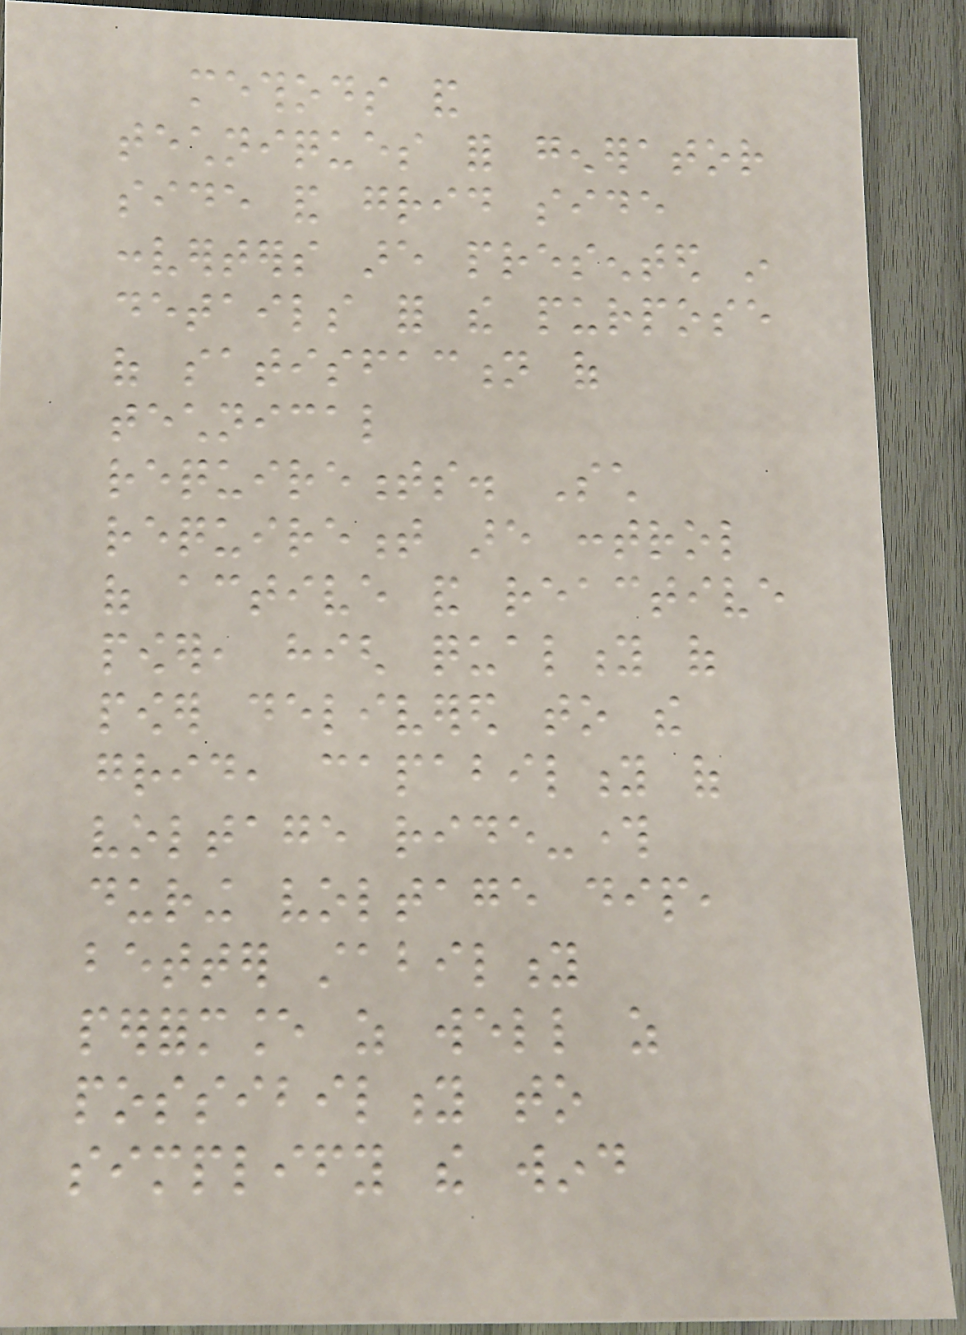methods and
techniques for generator
side and grid side
converters are presented in
details for the purpose
of satisfaction of
technical
requirements. Such
requirement are control
of active and reactive
power, high quality of
power delivered to the
grid, capability of
voltage ride-through
during voltage dip,
better stability
performance as well as
possibility to
simplify the wind
